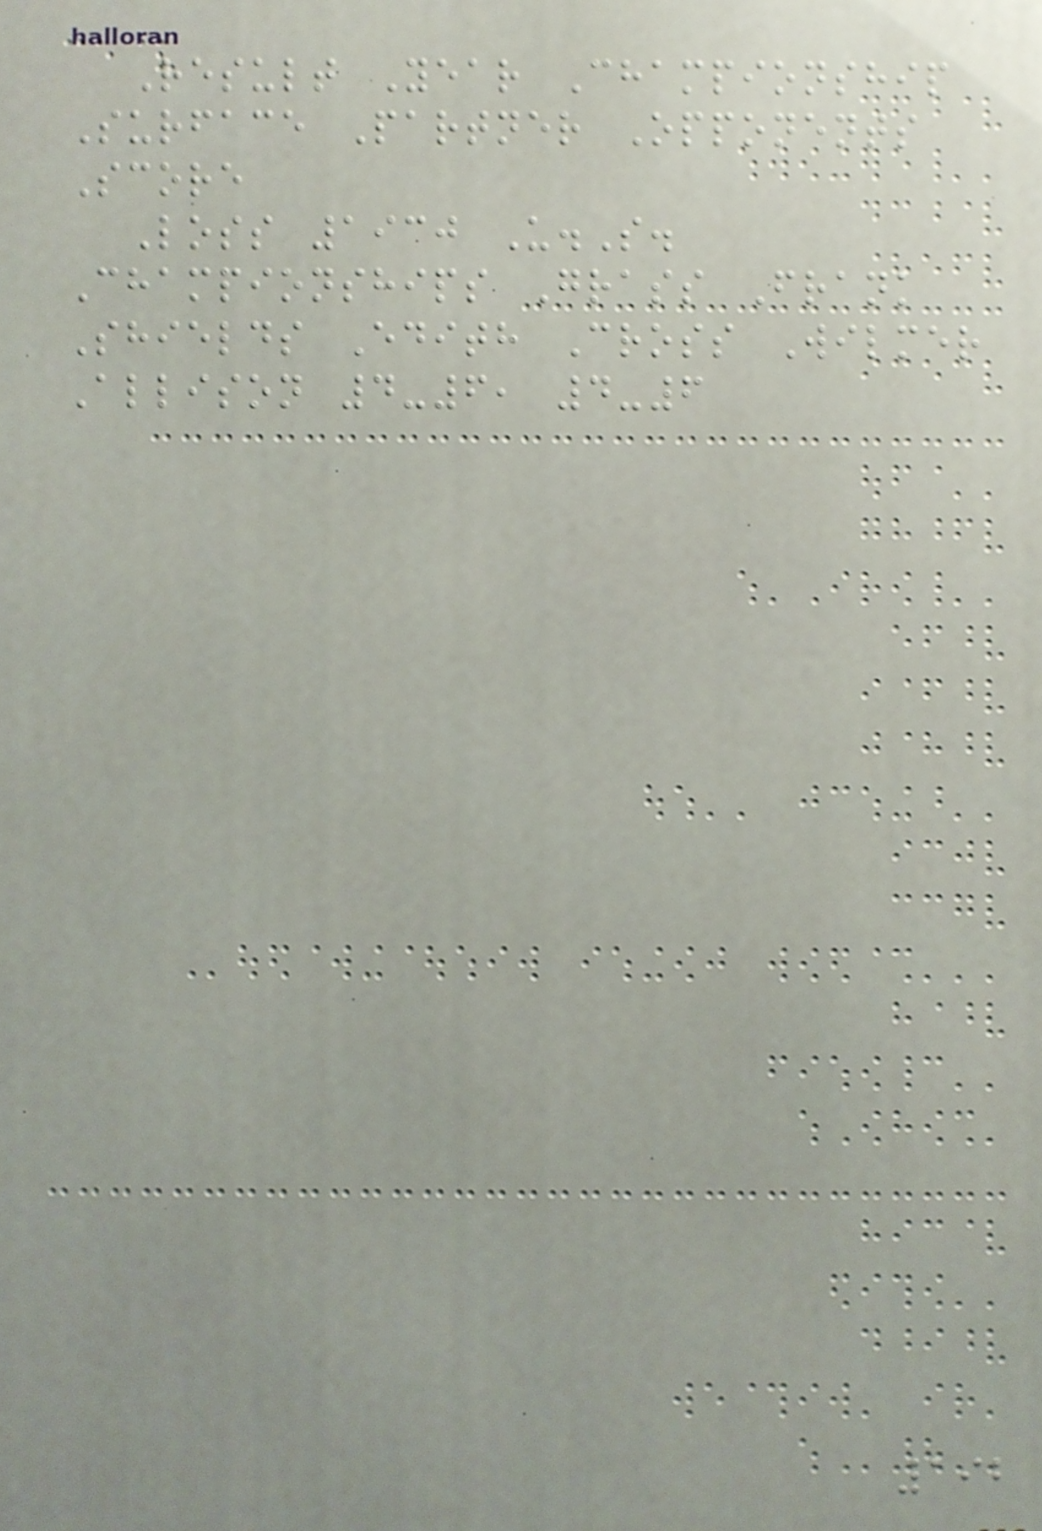Result Year Championship
Surface Partner Opponents
Score
Loss 1930 U.S.
Championships Grass Frank
Shields Edith Cross Wilmer
Allison 4-6, 4-6
192
